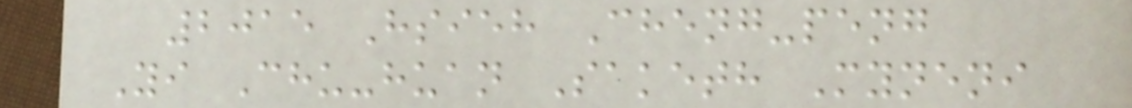2015 Hsieh Cheng-peng
Yi Chu-huan Saketh Myneni
